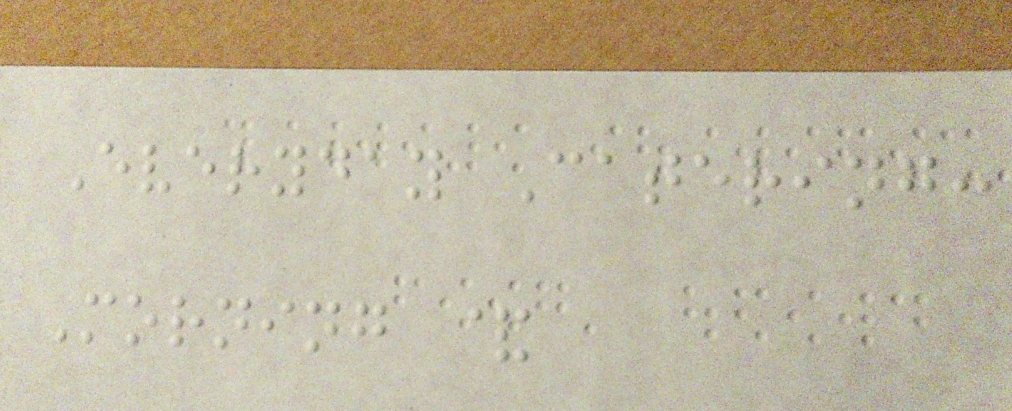Everyday Catering:
Morning &
